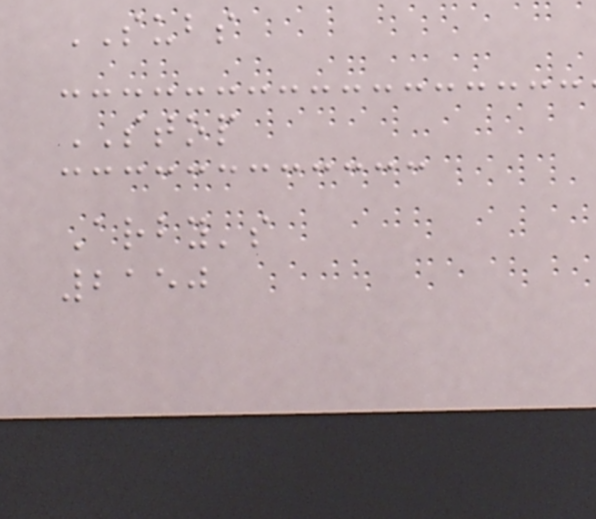SUBS
STOP
Arby's
2150
